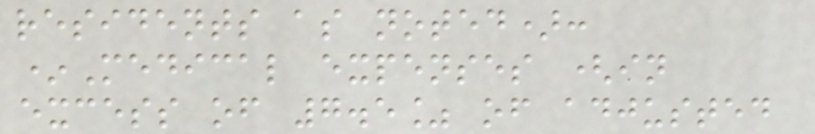residents as noted):
*Medical expenses (in
excess of 7.5% of adjusted
